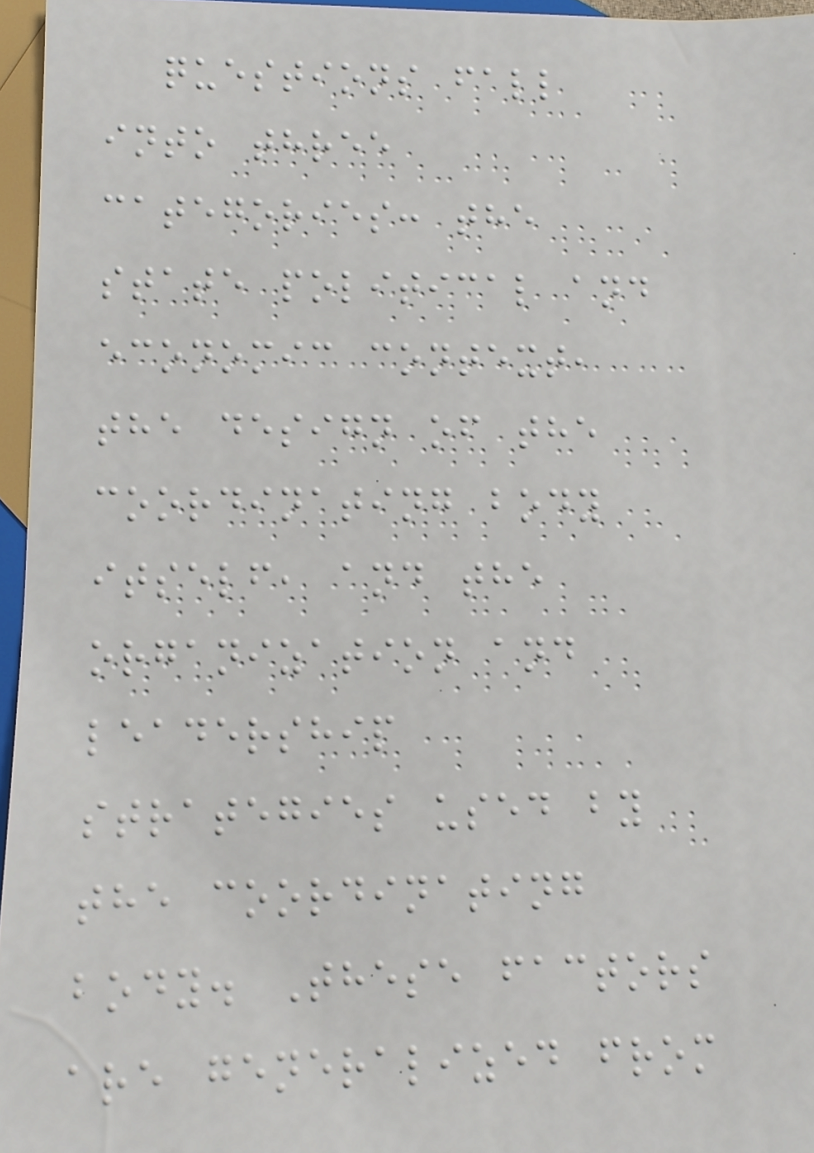questions fall
into three
categories: the
state political and
economic context,
the design of the
coordinating body
itself, and the
organization and
leadership
strategies used by
the coordinating
body. These factors
are generalized from
